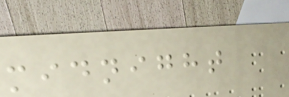midnight
